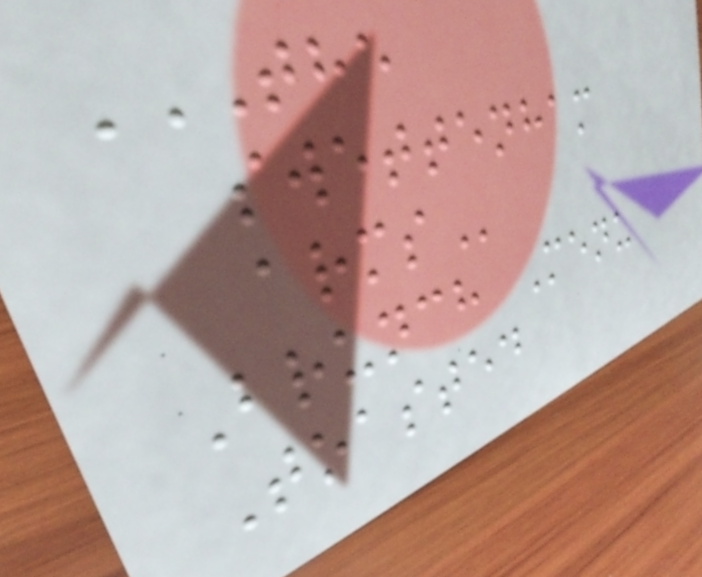THE
SWETTENHAM
ARMS
Brunch Menu
Toasted
